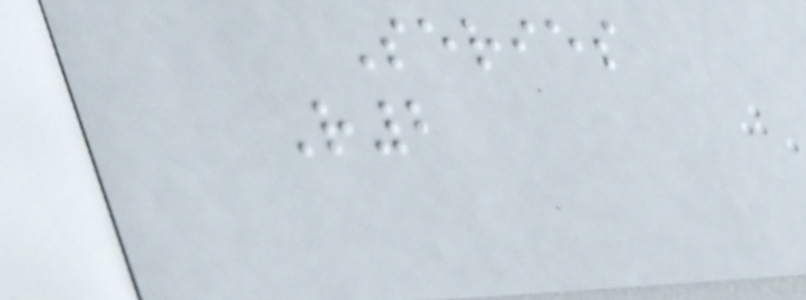Series
R2
